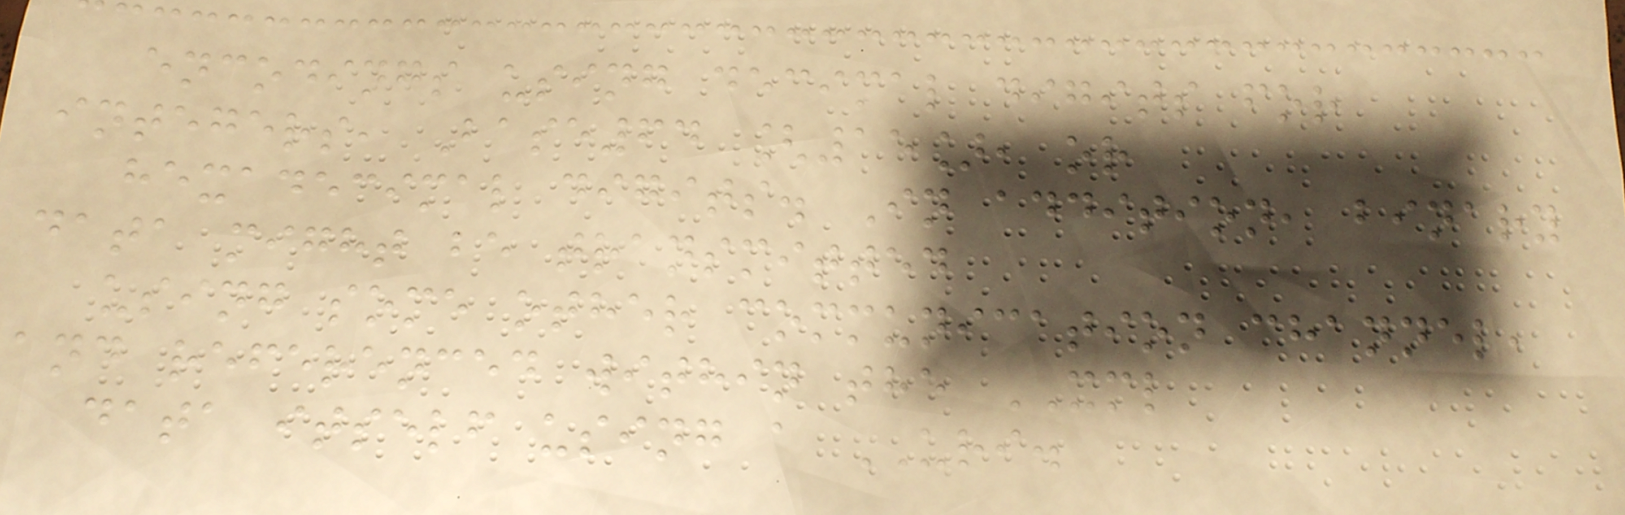encodings using decimal digits for
integers, Base64 [15], or
hexadecimal digits. In addition, binary
data might be transmitted
using some other communication channel,
and referenced within the XML
data itself using a URI.
